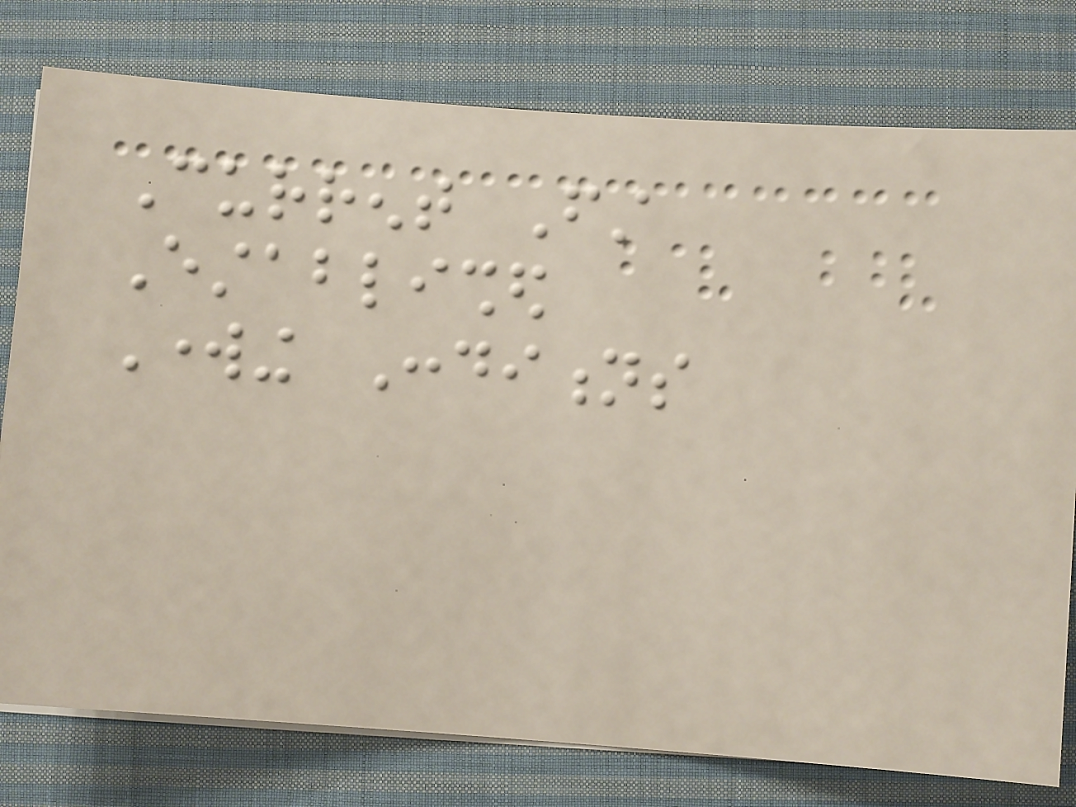Current First
Established
Working Conditions
